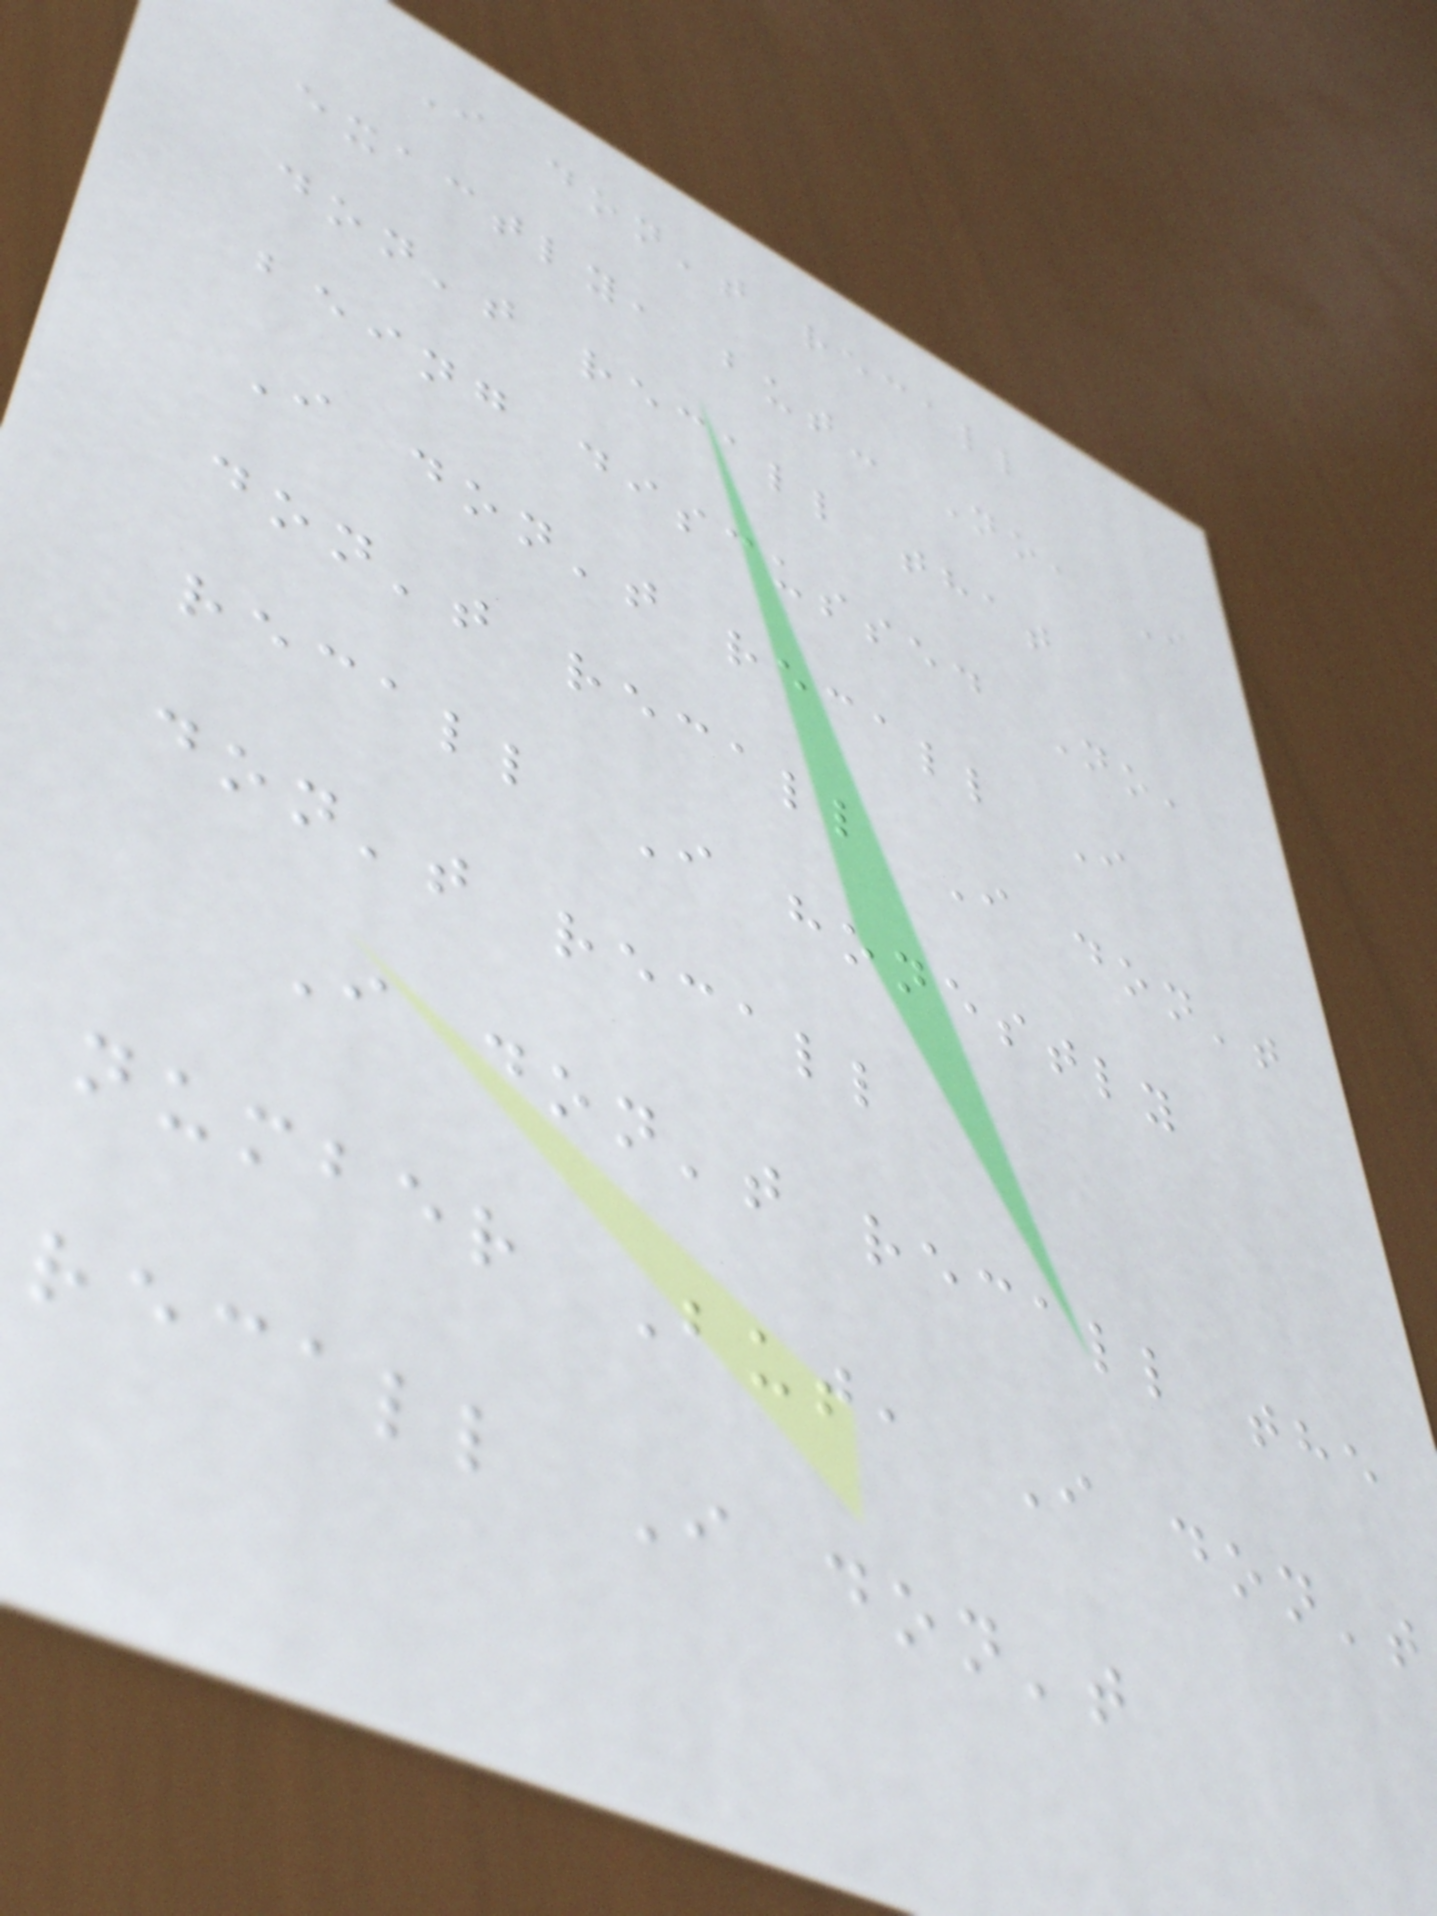I don't recall
exactly, but- No, I
don't recall that
being discussed No,
I don't recall I
don't recall I don't
recall I honestly
don't recall
I don't recall the
number But, I don't
recall I don't
